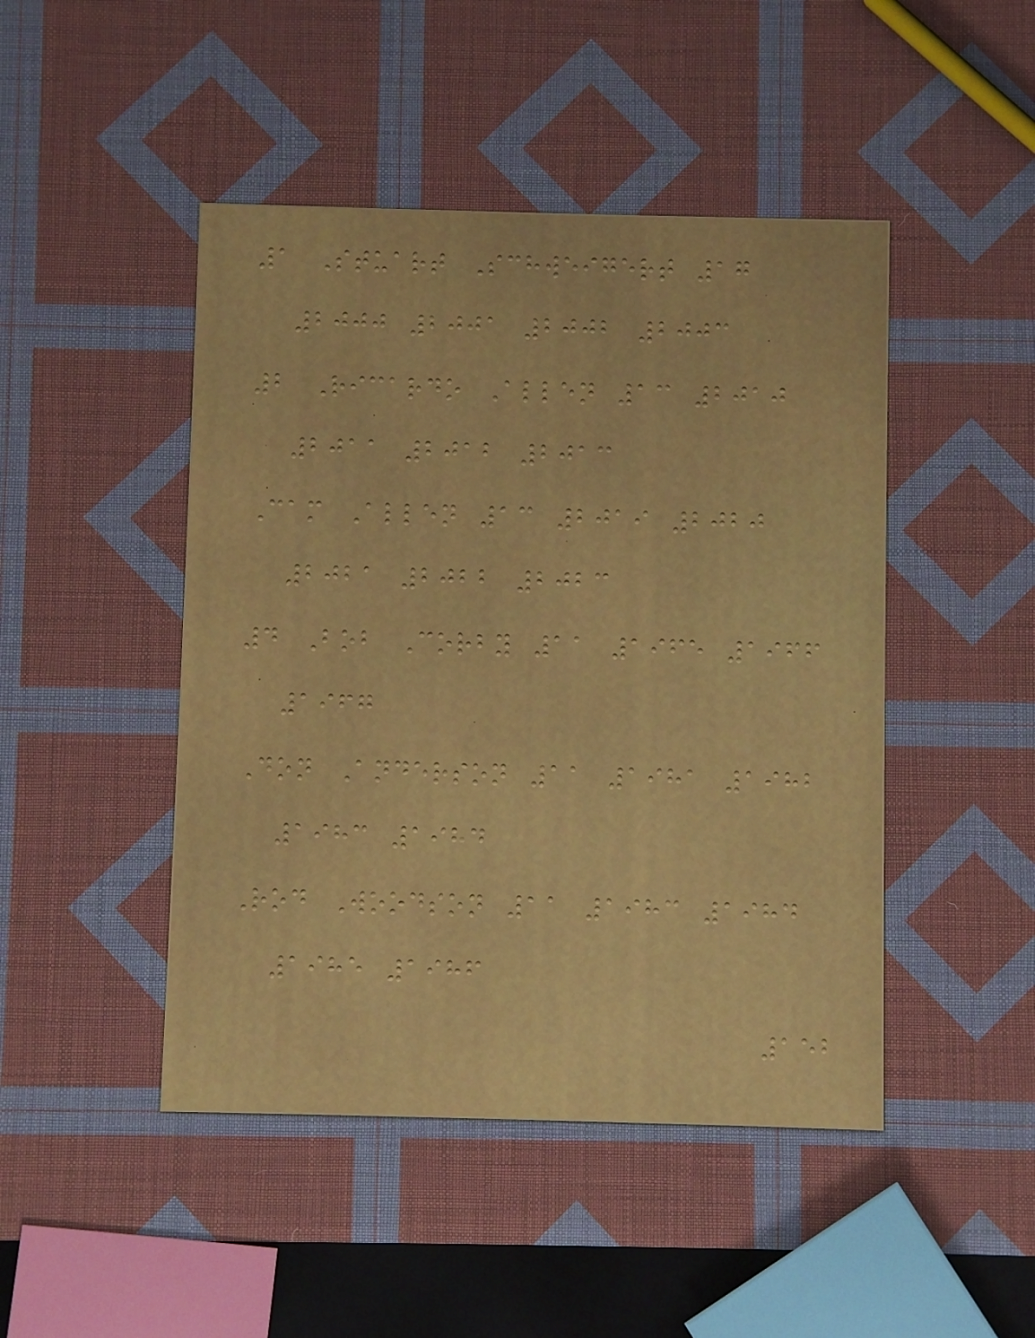1 Stuart Schweigert 17
2000 2001 2002 2003
2 Ricardo Allen 13 2010
2011 2012 2013
Cam Allen 13 2019 2020
2021 2022 2023
4 Bob Corby 11 1965 1966
1967
Don Anderson 11 1981 1982
1983 1984
Rod Woodson 11 1983 1984
1985 1986
152
